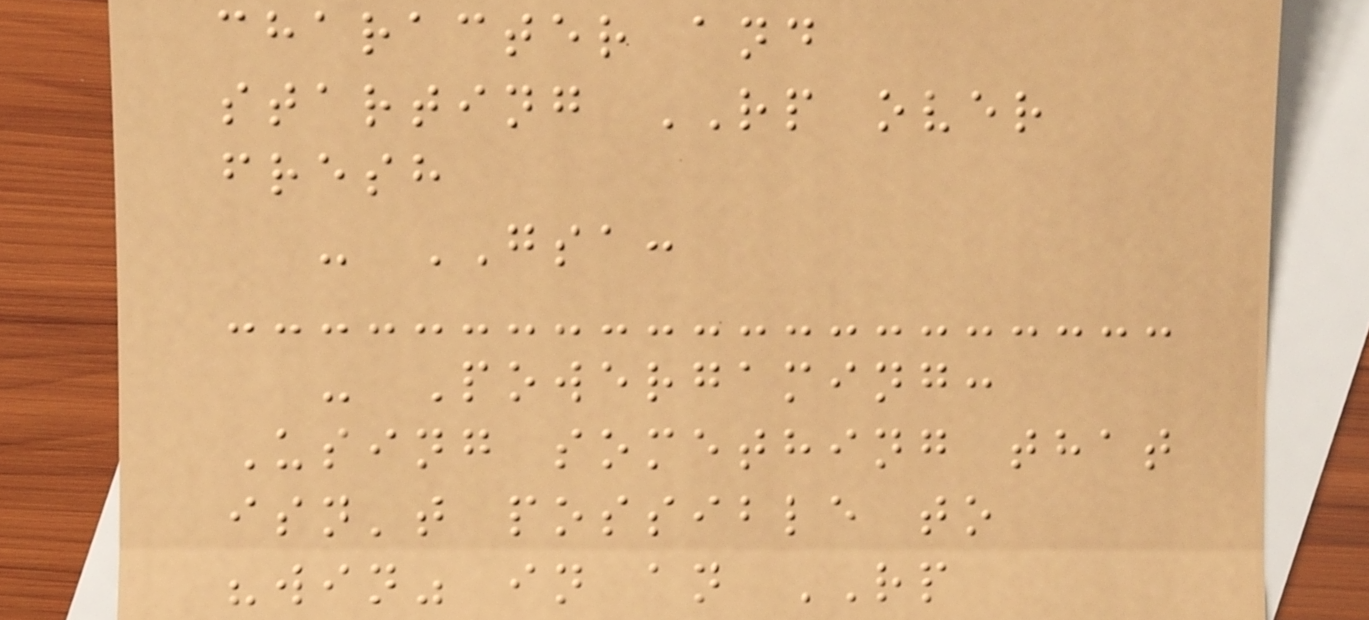character and
starting RP over
fresh
- GSA:
- Powergaming:
Using something that
isn't possible to
"win" in an RP
